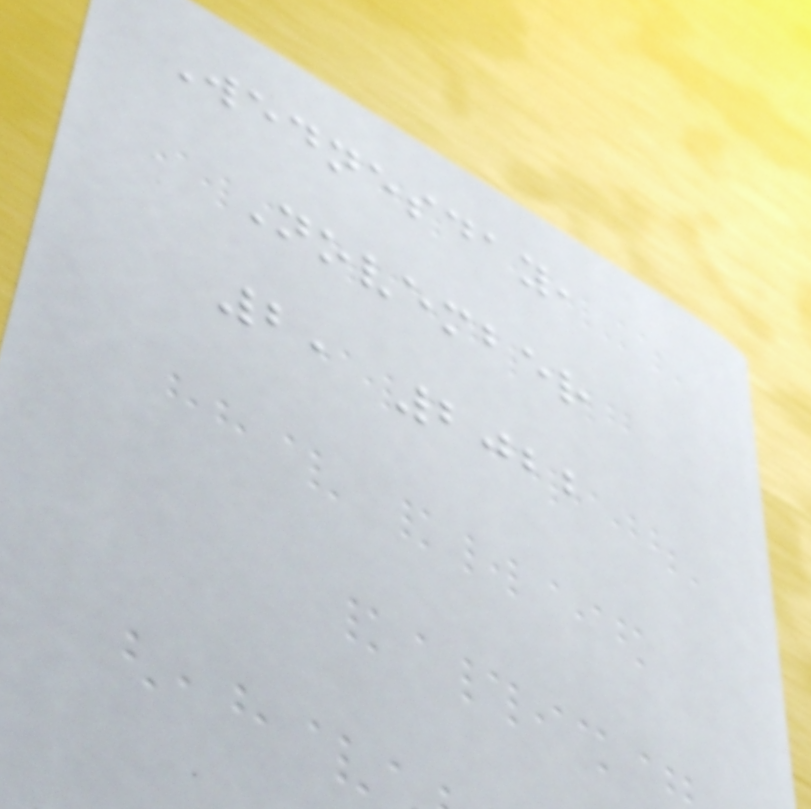Wednesday,
November
2, 2022
